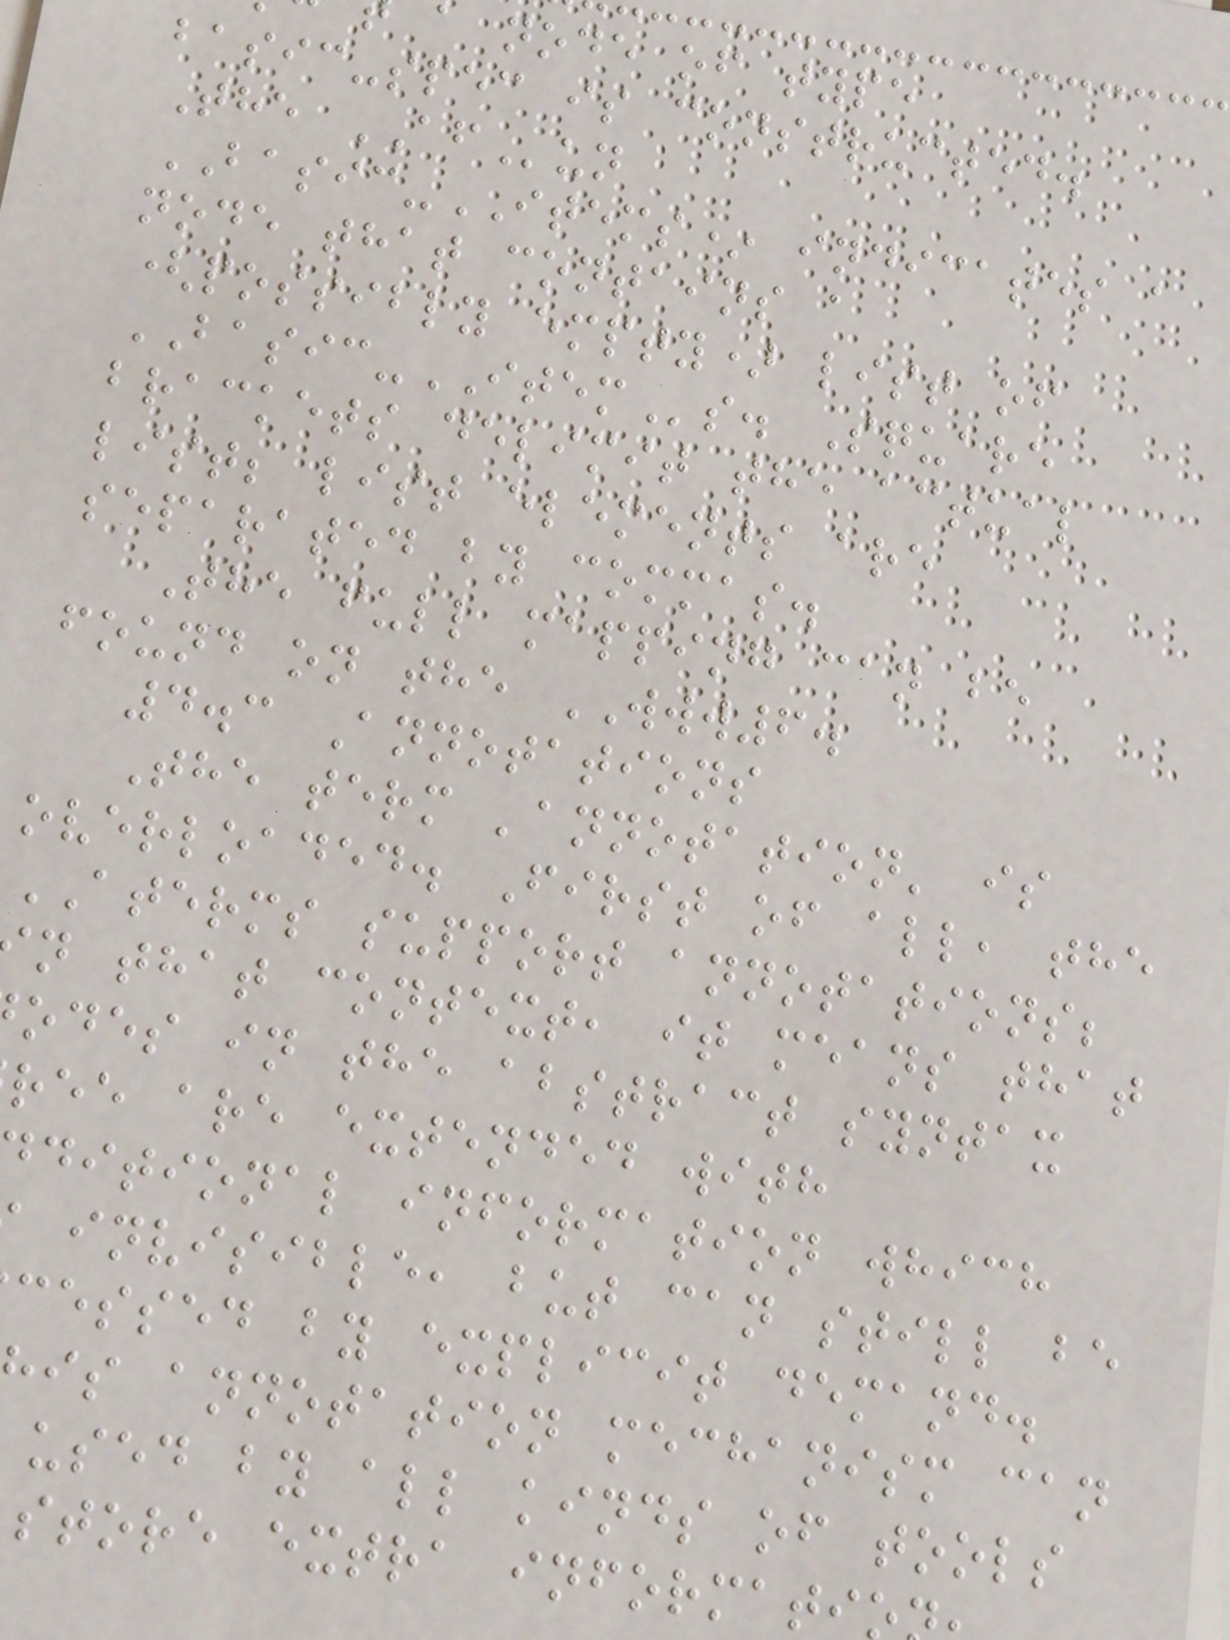a node of type
basic-spec is constructed.
The AFun
BASIC-ITEMS* indicates a
node that contains a
(possibly empty) list of
BASIC-ITEMs. Square
brackets delimit the actual
list; list elements are
separated by commas.
The full mapping can be
found on the WWW6.
4.3 Annotations
The term 'annotation' is
overloaded. First of all, the
ATERMS support annotations;
n that context, it means that
odes in the abstract syntax
ree are extended with
ditional information which
invisible, but can still be
cessed by explicit demand.
is annotation mechanism can
used by all kinds of tools
store extra informati
